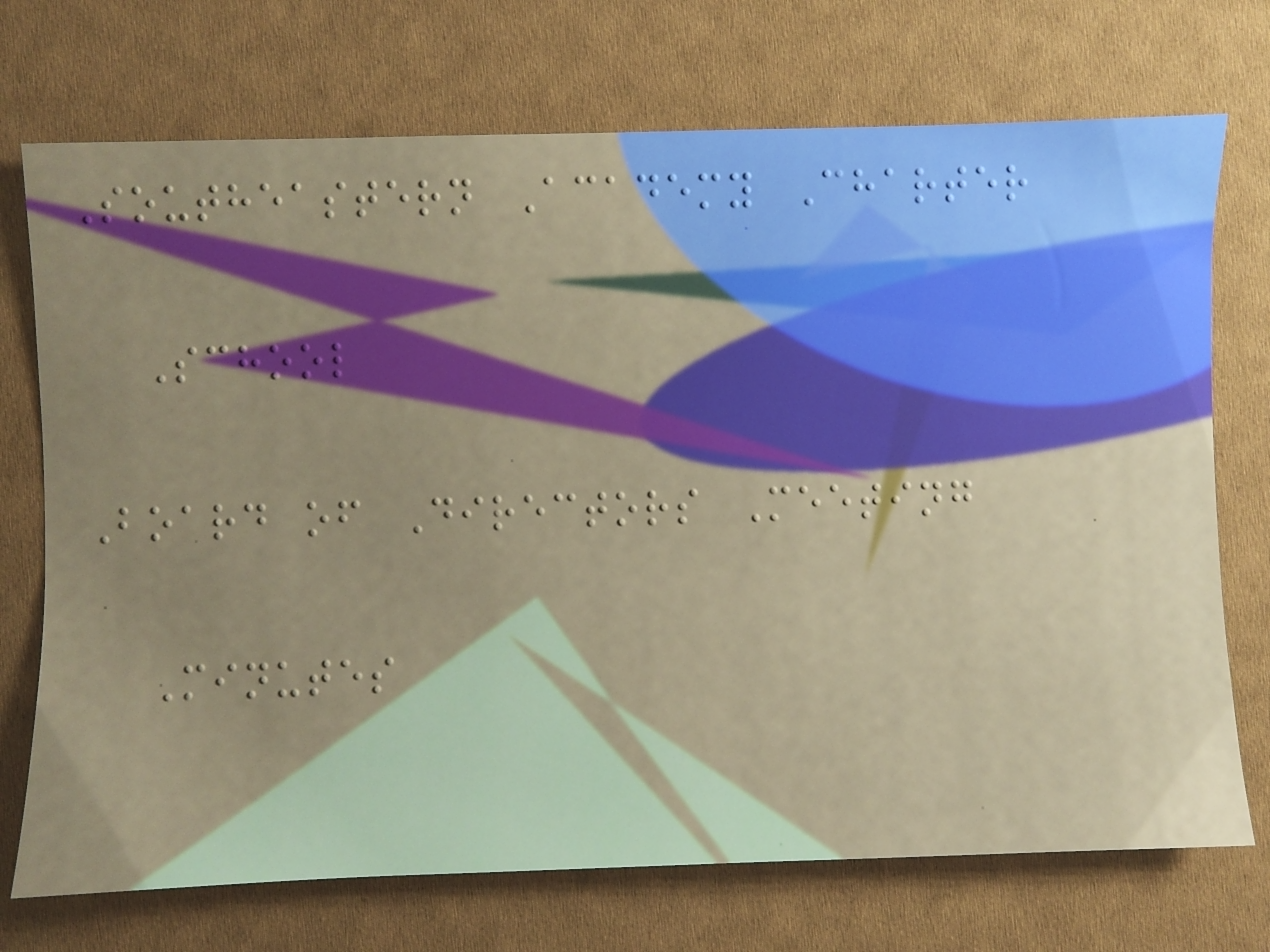Southeastern Academy Charter
School
Board of Directors Meeting
Minutes
